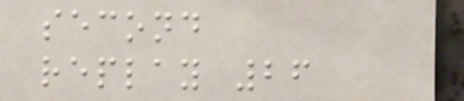second
replay 26
